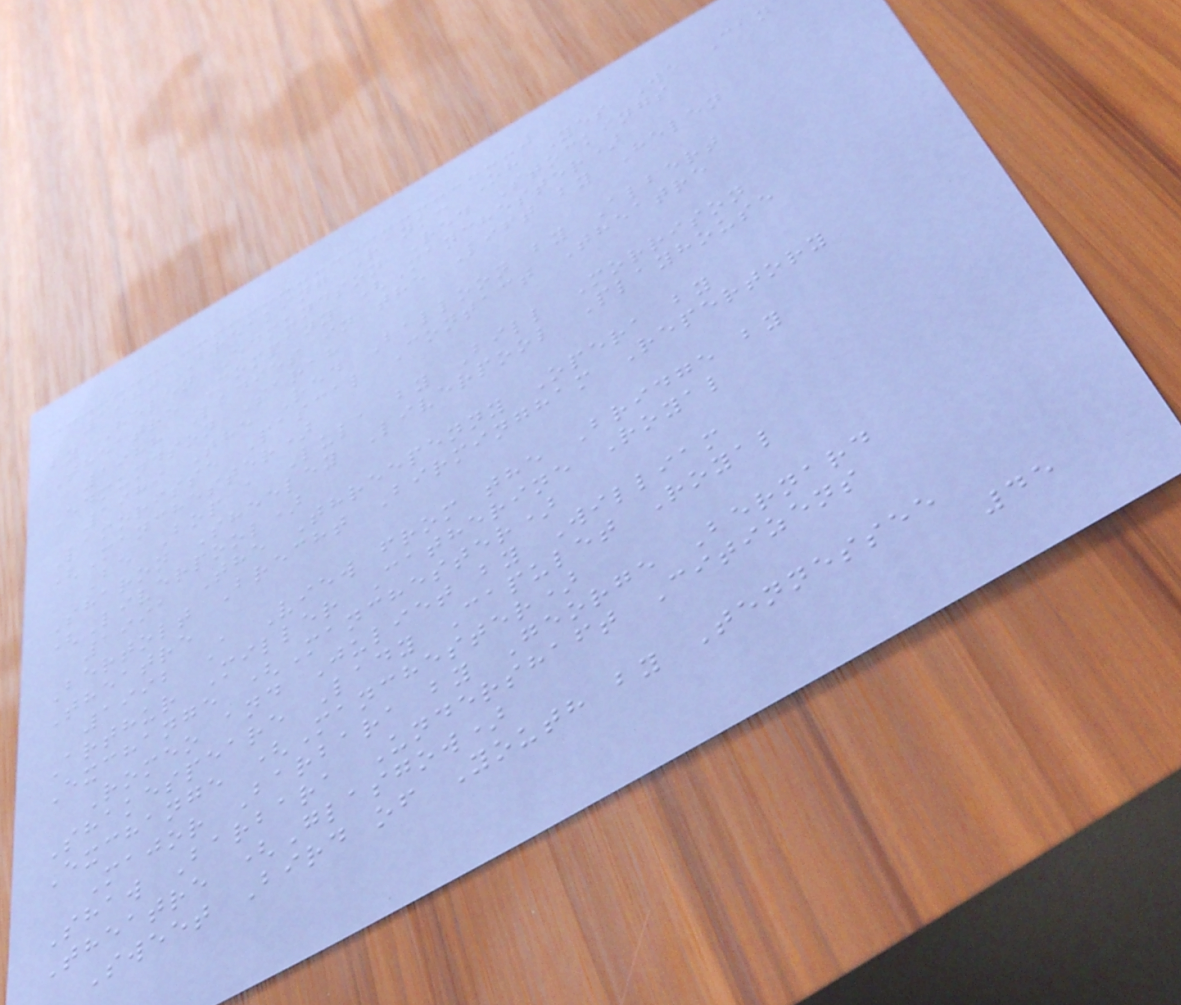1987 Breaking Rank: Oh Yes We Can
by Helen Edmundson Red Stockings
Theatre Company (Manchester)
1988 Ladies in the Lift by Helen
Edmundson Sarah
1989 The Red Balloon by Albert
Lamorisse Pascal Contact Theatre
(Manchester)
Be Bop a Lula by Bill Morrison
Sharon Sheeley Liverpool Playhouse
(Liverpool)
1991 The Threepenny Opera by
Bertolt Brecht Birmingham Repertory
Theatre
1992 A View from the Bridge by
Arthur Miller Catherine Royal
Exchange (Manchester)
Romeo and Juliet by William
Shakespeare Lady Capulet Royal
Exchange (Manchester)
Major Barbara by George Bernard
Shaw Barbara Undershaft Citizens
Theatre (Glasgow)
Sweet Bird of Youth by Tennessee
45
